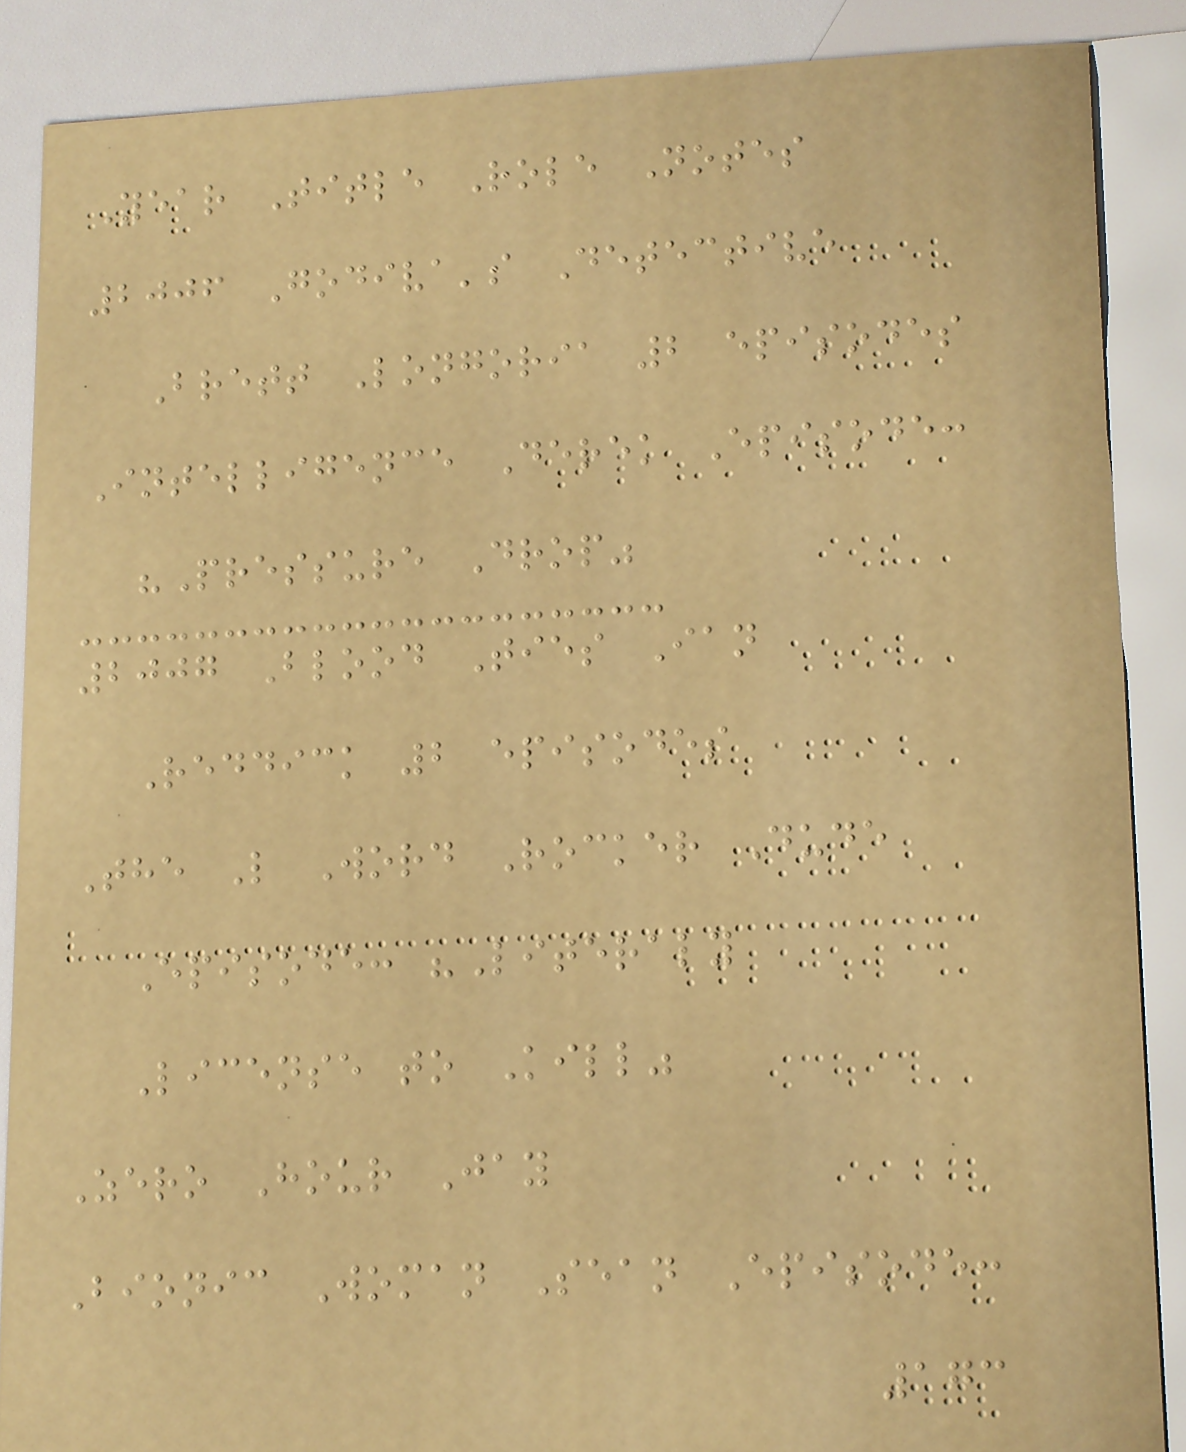Year Title Role Notes
2006 Godiva's Detective
Brett Longoria 2 episodes
Intelligence Derek Episode:
"Pressure Drop"
2007 Blood Ties Ian
Reddick 2 episodes
The L Word Rocker Dude
Episode: "Literaly
License to Kill"
Zero Hour Jay
Bionic Woman Sean Episode:
173
